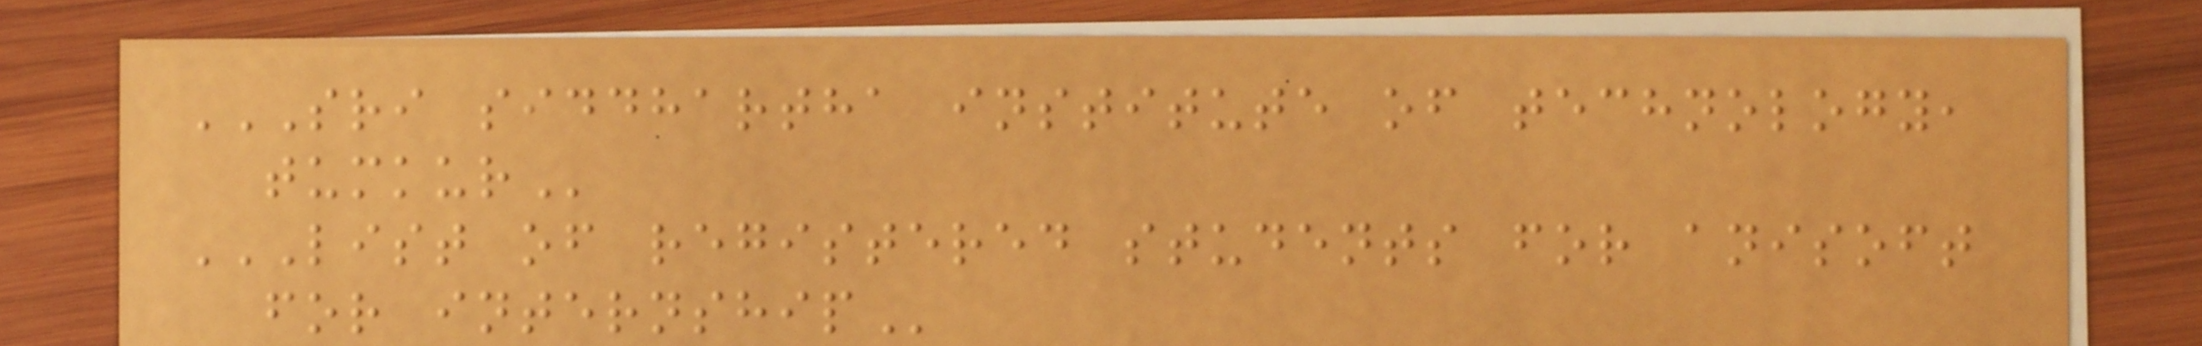SRI SIDDHARTHA INSTITUTE OF TECHNOLOGY,
TUMKUR
LIST OF REGISTERED STUDENTS FOR ANISOFT
FOR INTERNSHIP
